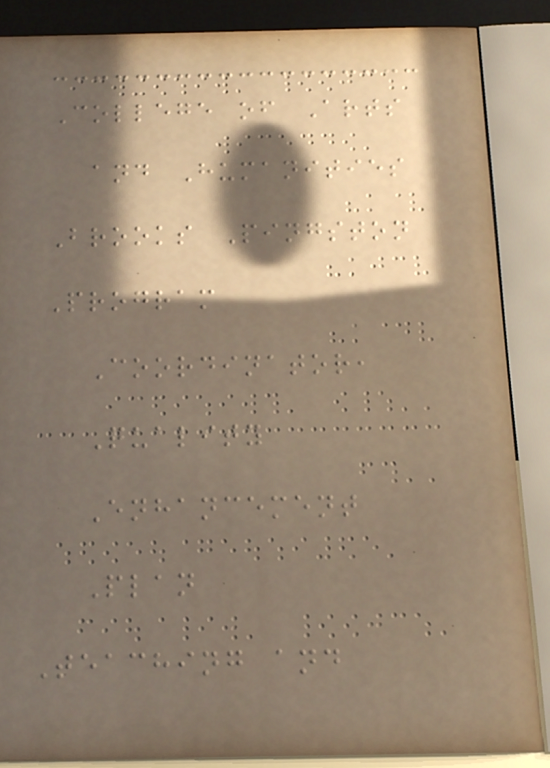College of Arts
and Humanities
Brooks Pingston
Program
Coordinator,
Quality
Enhancement
Plan
Teaching and
